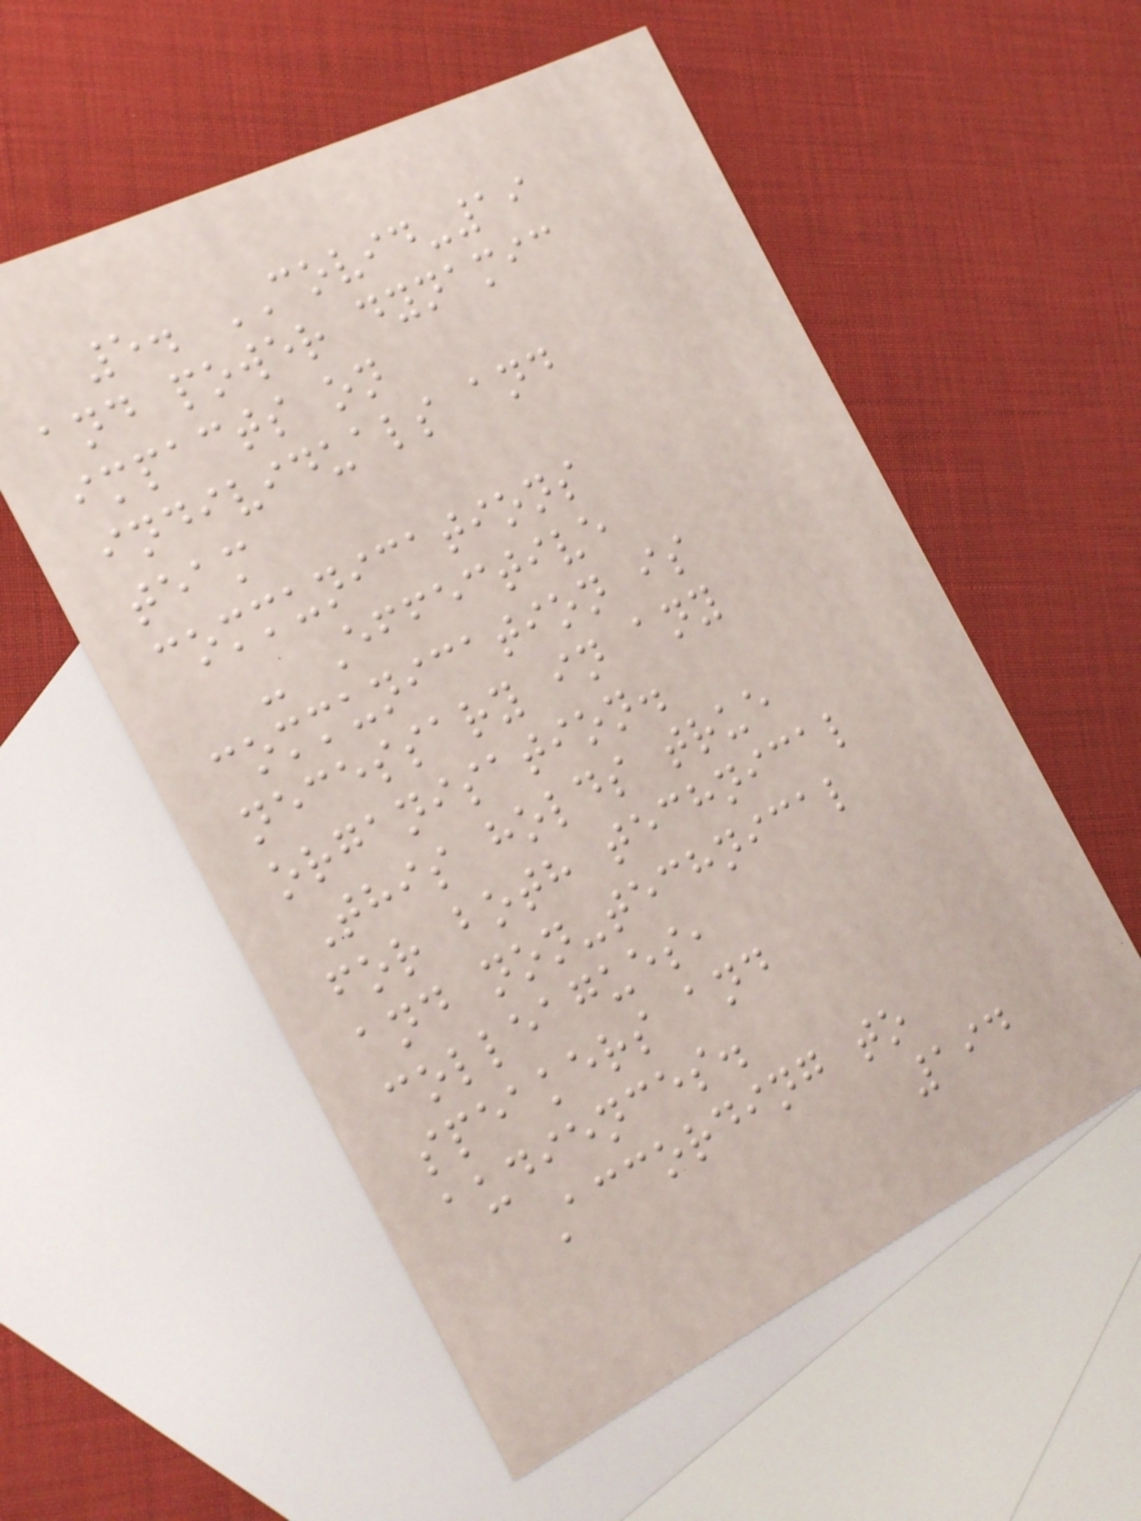5. COVID-19
and power dynamic
impacts on
individuals and
team
communications
- Effective
communication is
necessary in any
organisation.
This holds true
for both technical
and non-technical
colleagues,
speakers and
audiences.
According to
194
